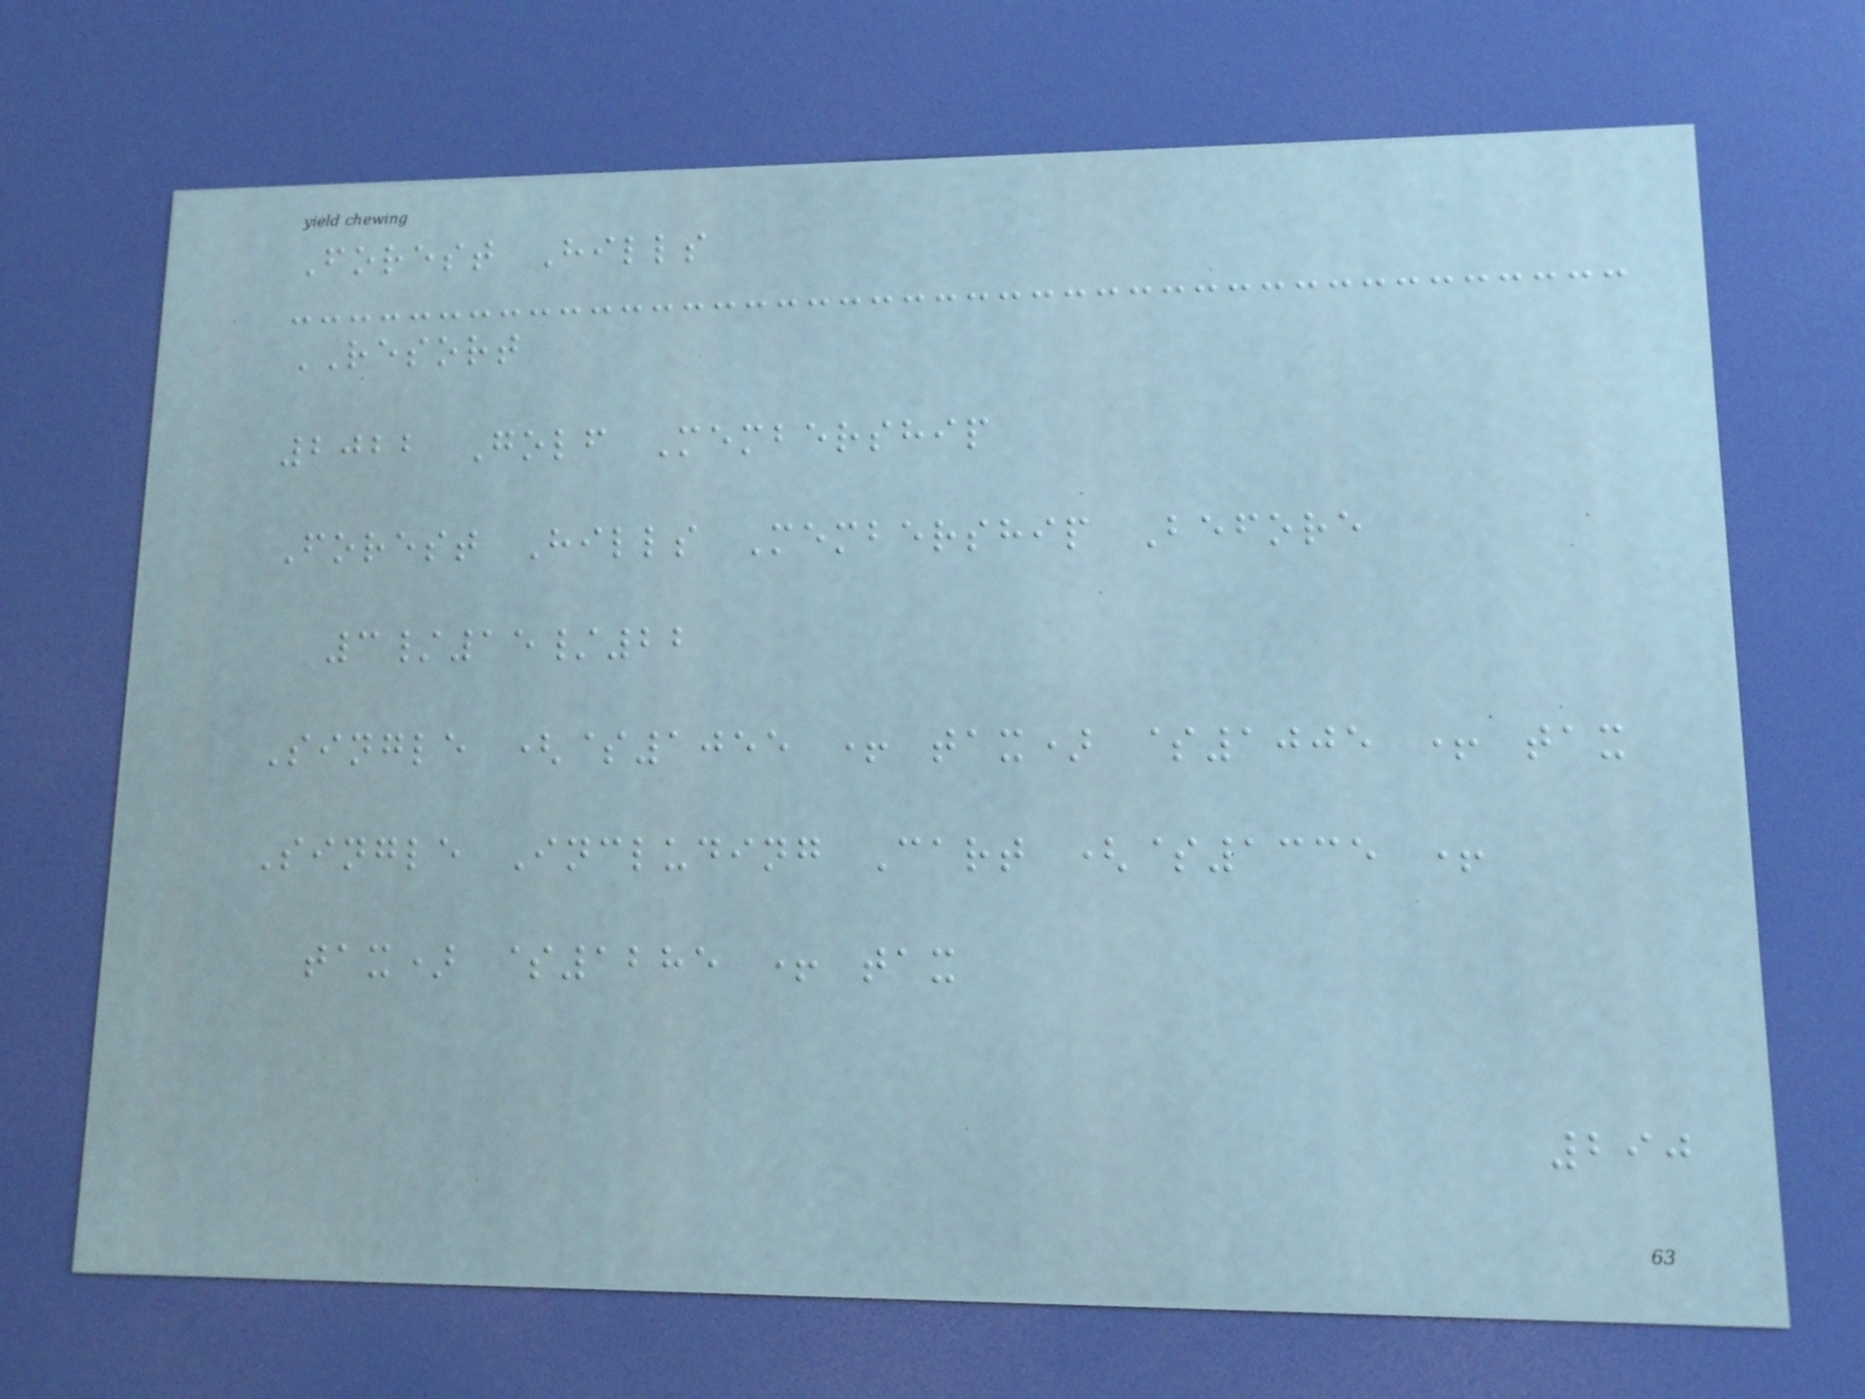Forest Hills
RESORT
2022 Golf Membership
Forest Hills Membership Before
3/15/22
Single ($1055 + tax) $1005 + tax
Single Including Cart ($1335 +
tax) $1285 + tax
290
